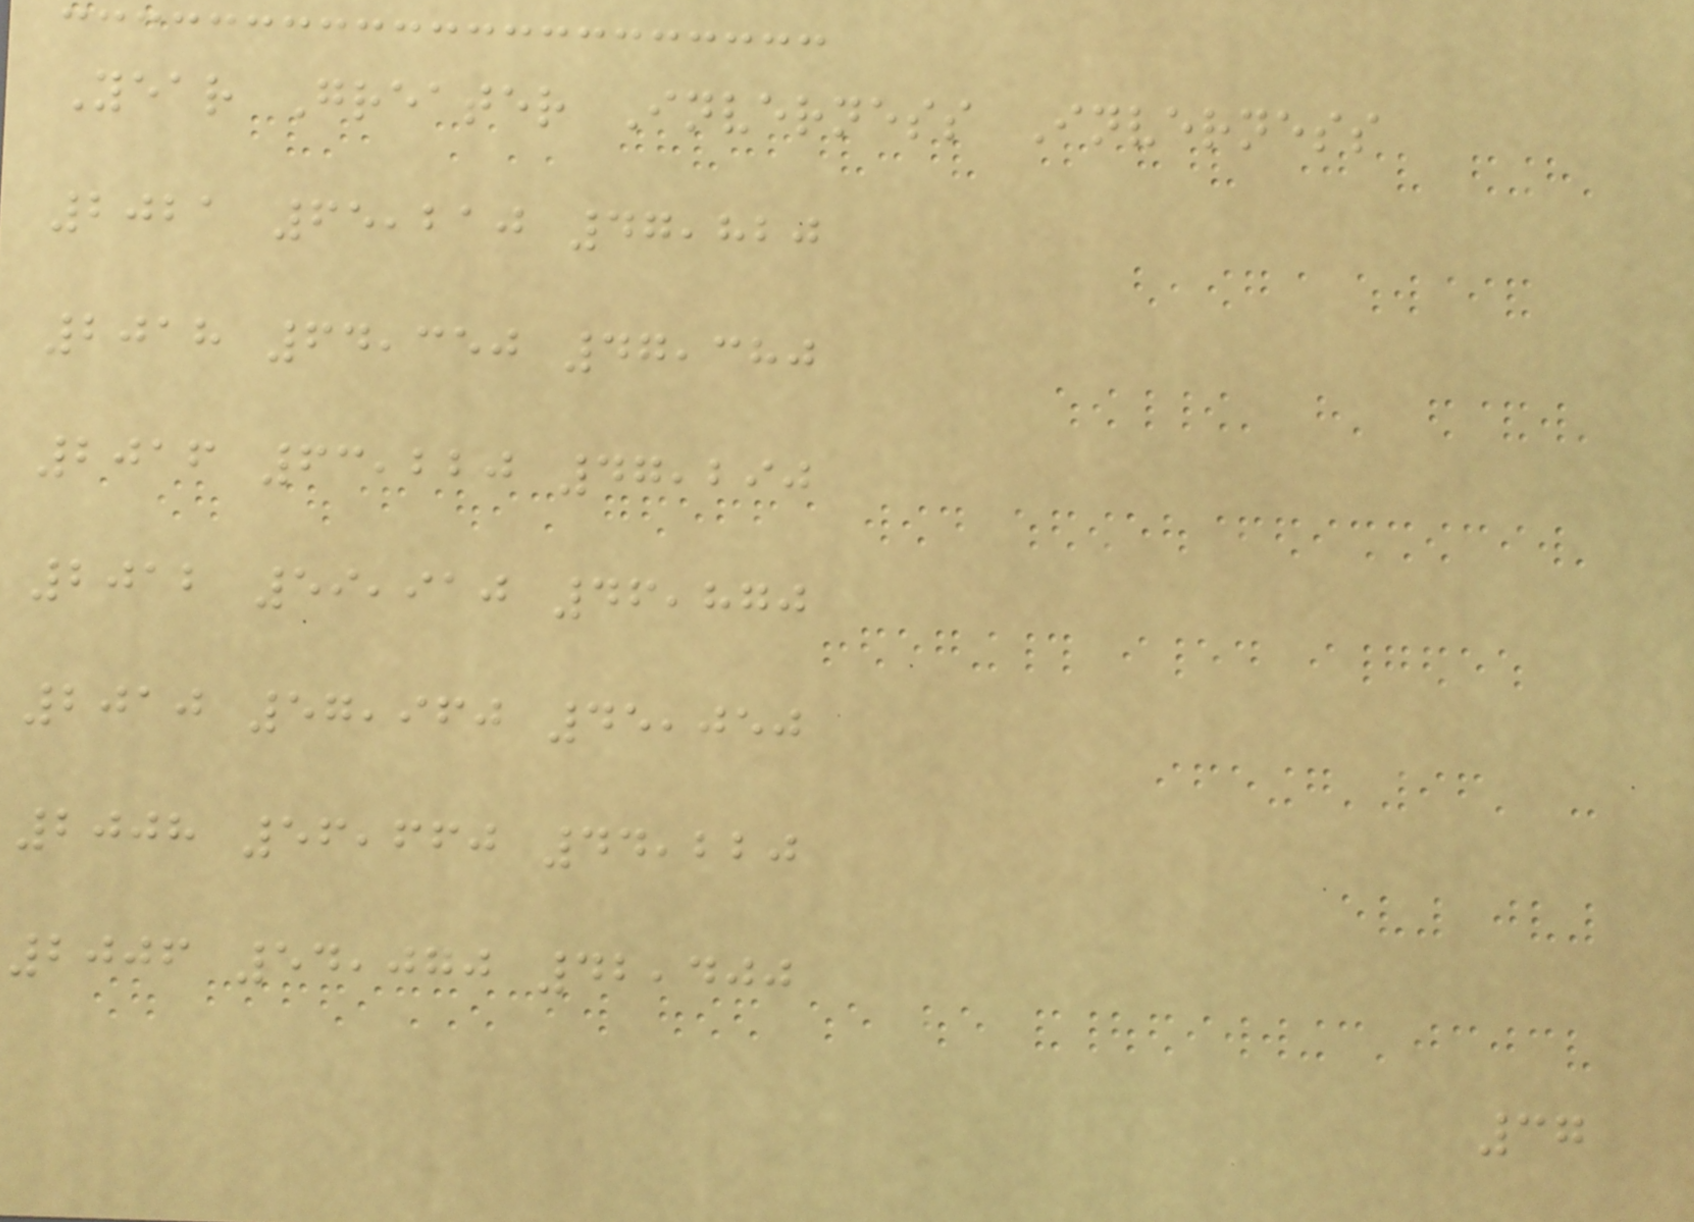Year Greater Inverness Inverness
2021 65,210 47,820
2018 64,350 47,380
2016 63,220 47,290
2012 59,910 46,870
2010 57,960 45,050
2008 56,660 44,220
2006 54,070 42,400
37
